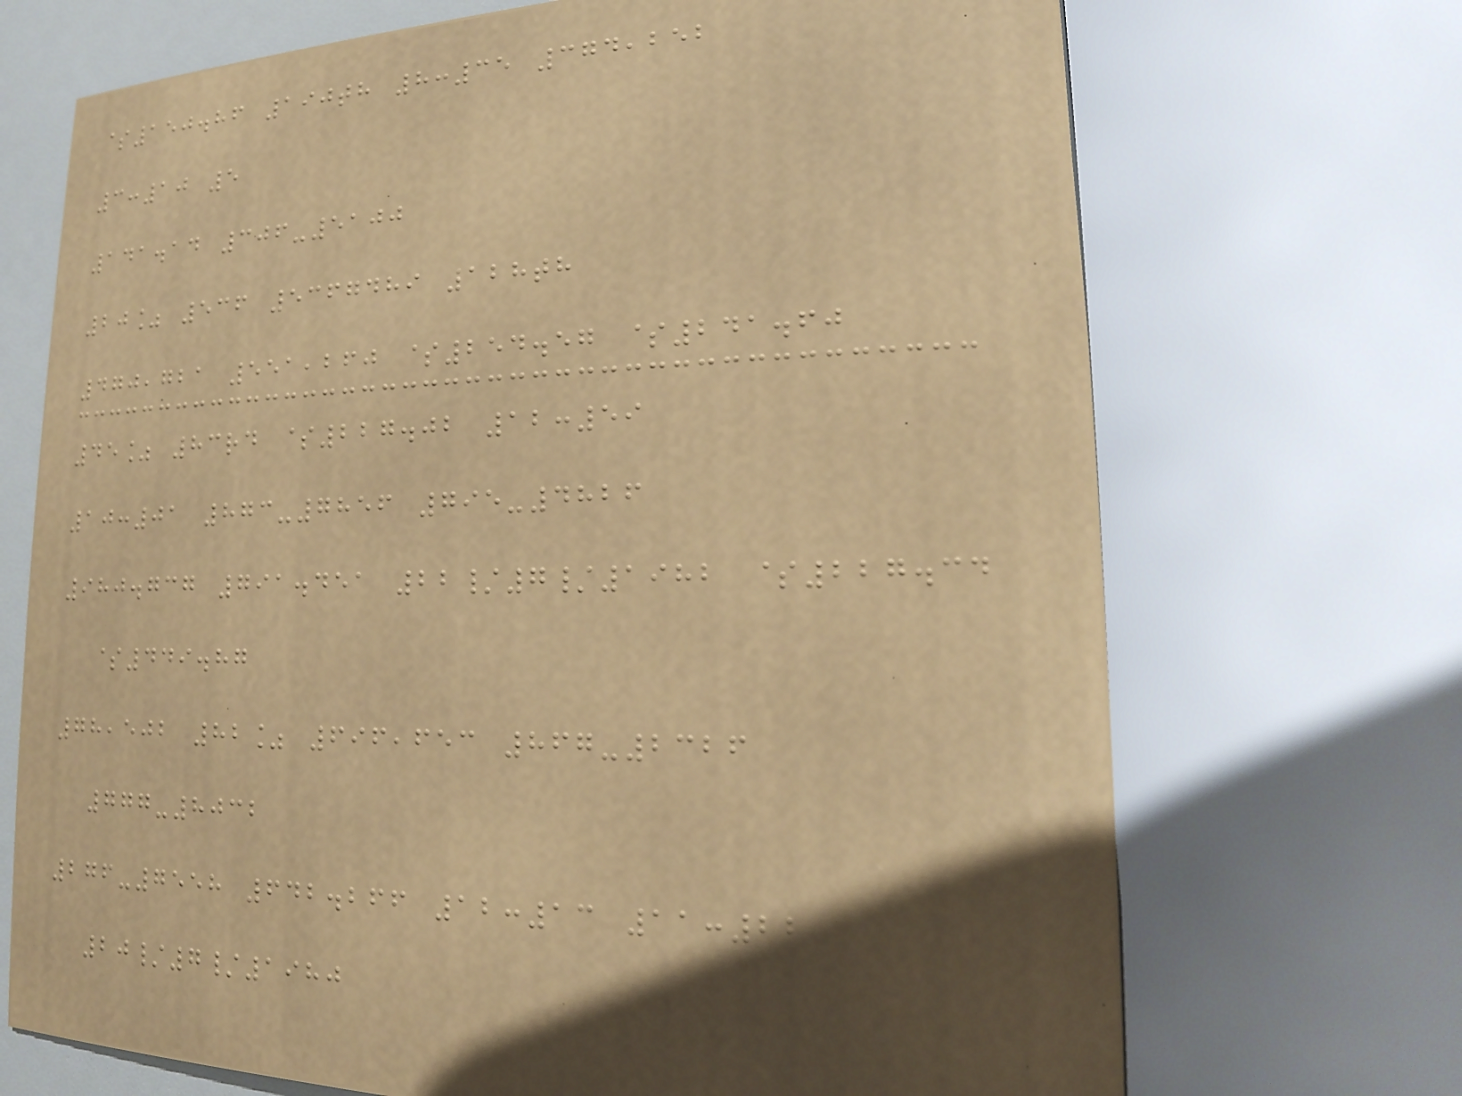$150.86 190th 8:35 374,252
3:10 5
141.14 306-5100
20% 536 5367489 128th
470,721 551,260 $254.57 $241.60
45% 83rd $227.02 12:59
10:01 873-7856 795-4826
980.737 791.451 22/7/1982 $227.34
$449.87
78,502 82% 696,653 867-2326
777-8032
276-7558 642.266 12:13 11:22
20/7/1980
